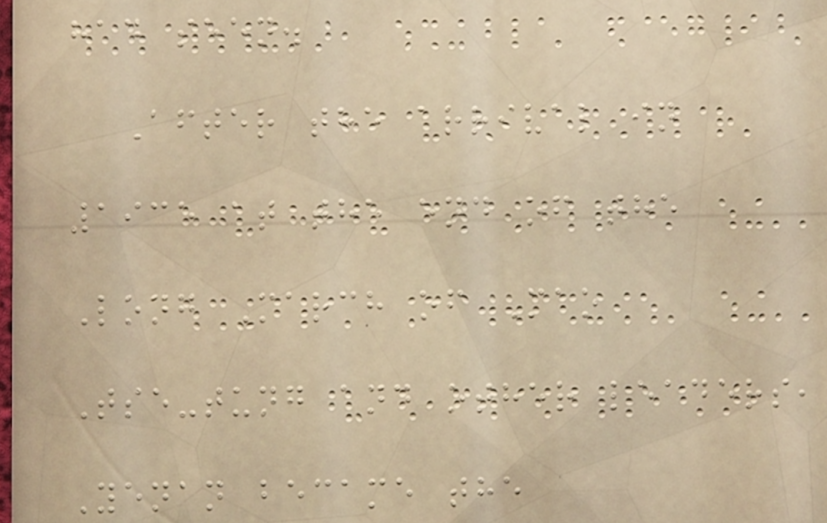had seen.
After the arrival in
1935 at the end of the
Long March of Mao
Tse-tung and other leaders,
Yenan became the
